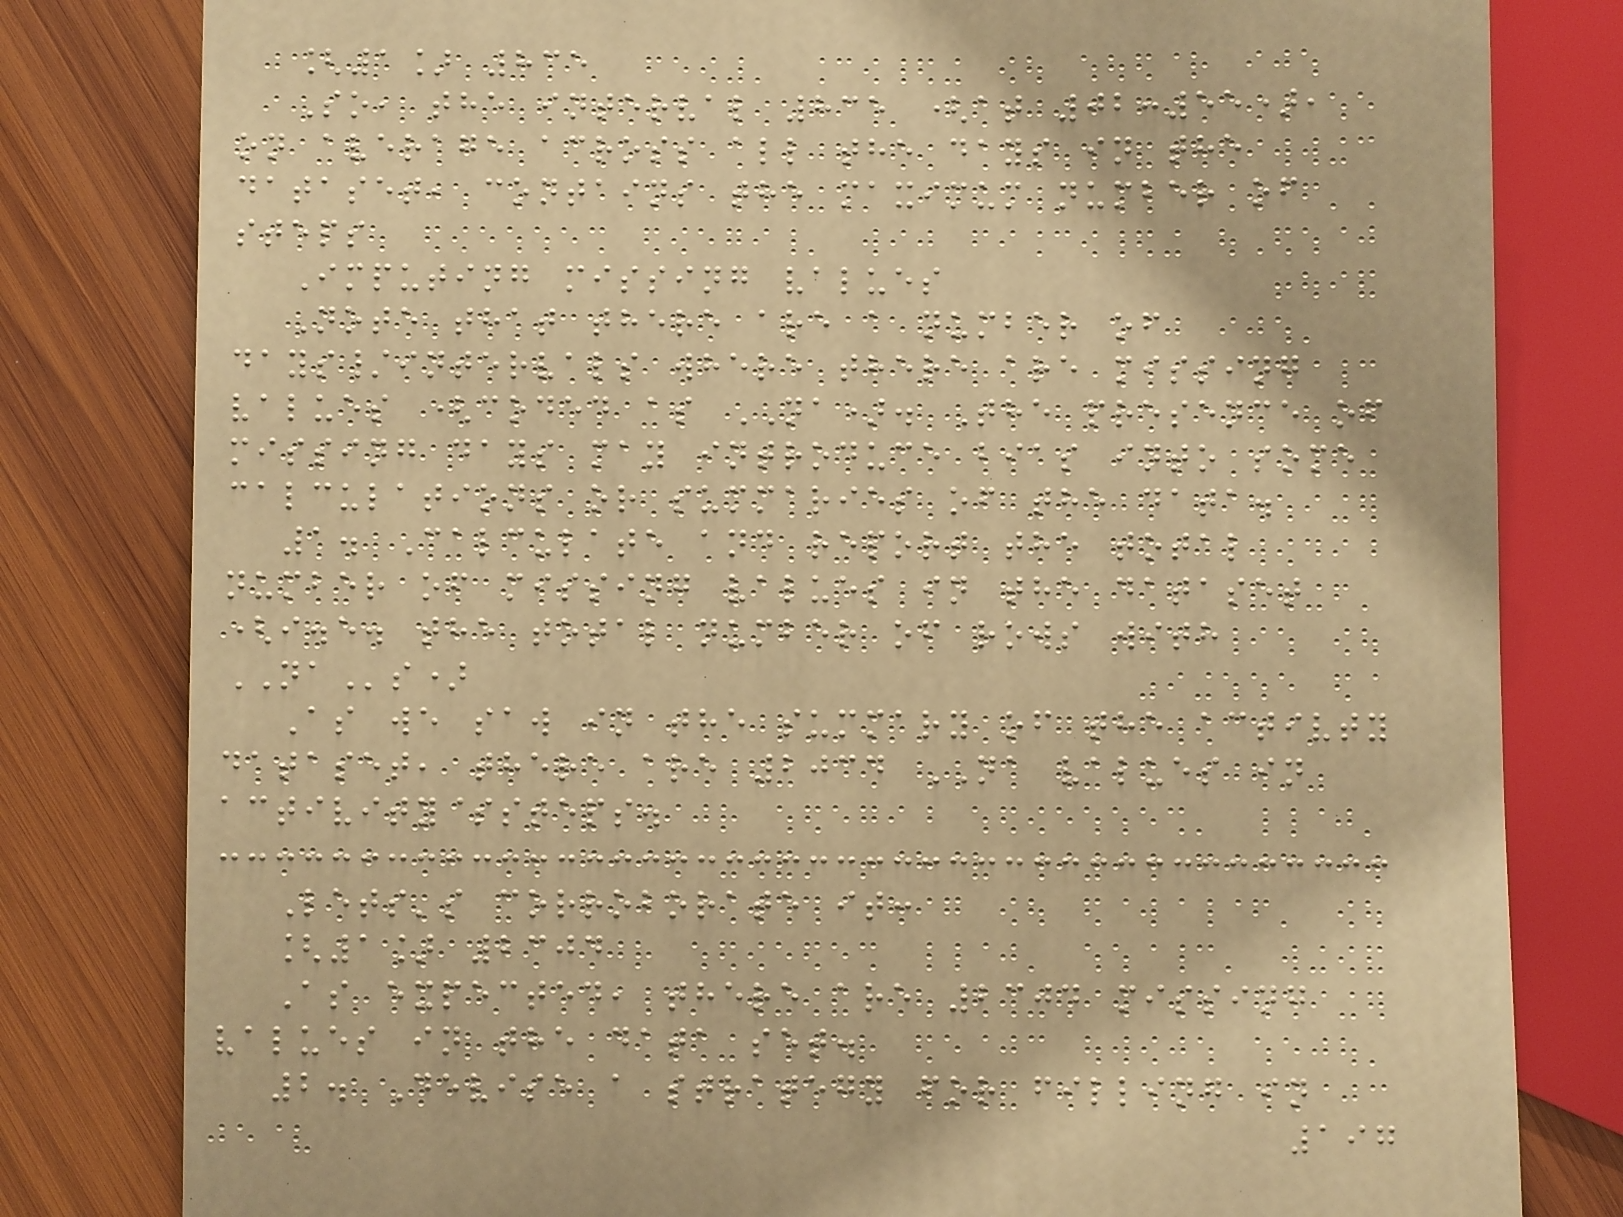[1] 835
So, the interval 835 (at 02:55),
on average across all the days in the
dataset, contains the maximum number of
steps
Imputing missing values
Note that there are a number of
days/intervals where there are missing
values (coded as NA). The presence of
missing days may introduce bias into some
calculations or summaries of the data.
1. Calculate and report the total
number of missing values in the dataset
(i.e. the total number of rows with
NAs)
As we saw in the summary of the activty
dataset, there are 2034 NA values in
activity$steps.
Lets's corroborate it:
[1] 2304
As expected, there are 2304 missing
values in the data set.
2. Devise a strategy for filling in
197
